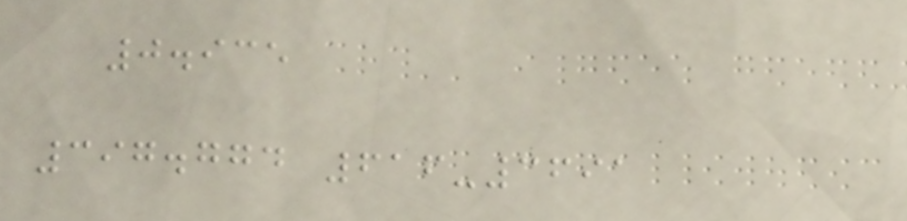0.935
397.774 616-3691
